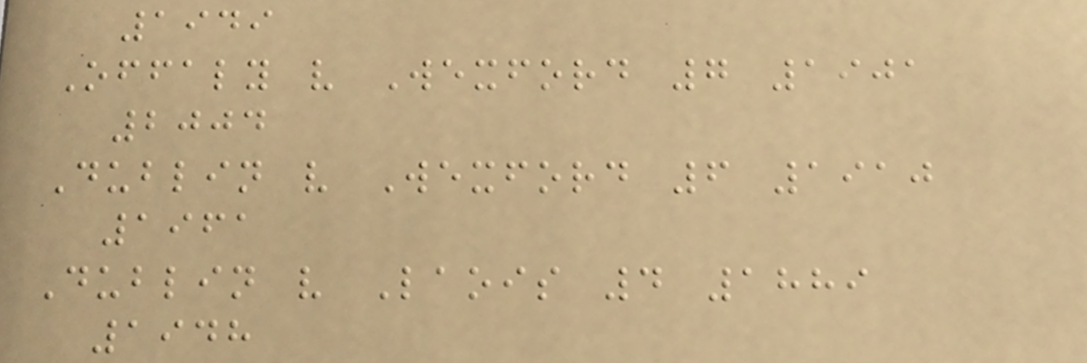1949
Offaly v Wexford 7 1901
2004
Dublin v Wexford 6 1910
1961
Dublin v Laois 4 1889
1948
